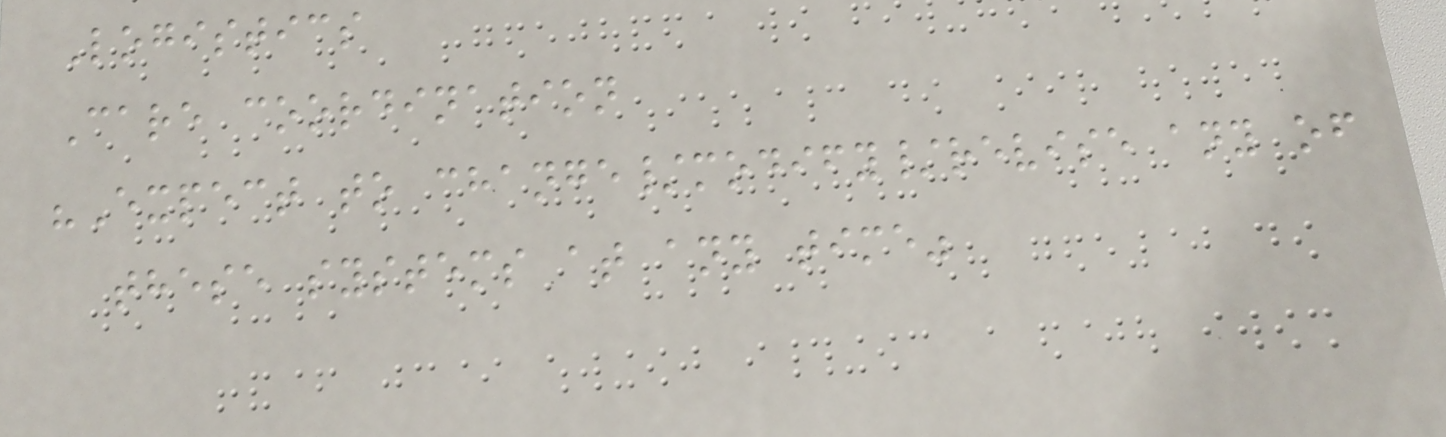Logistics
Care coordination
"Expect to change/modify/revise any of
these systems at any time"
